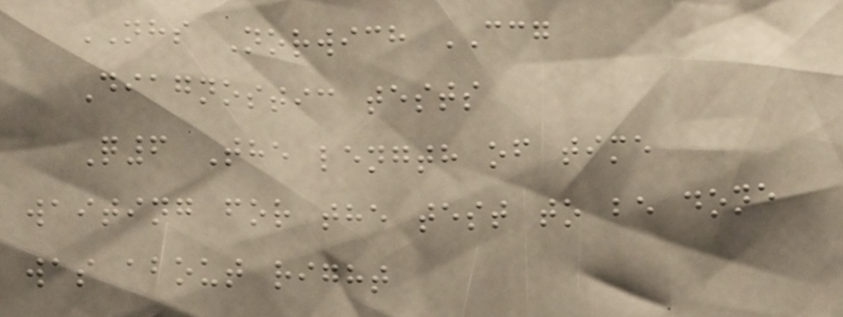NHS Norwich CCG
Diagnostic tests
Q6 The length of time
waiting for the test to be done
was about right
